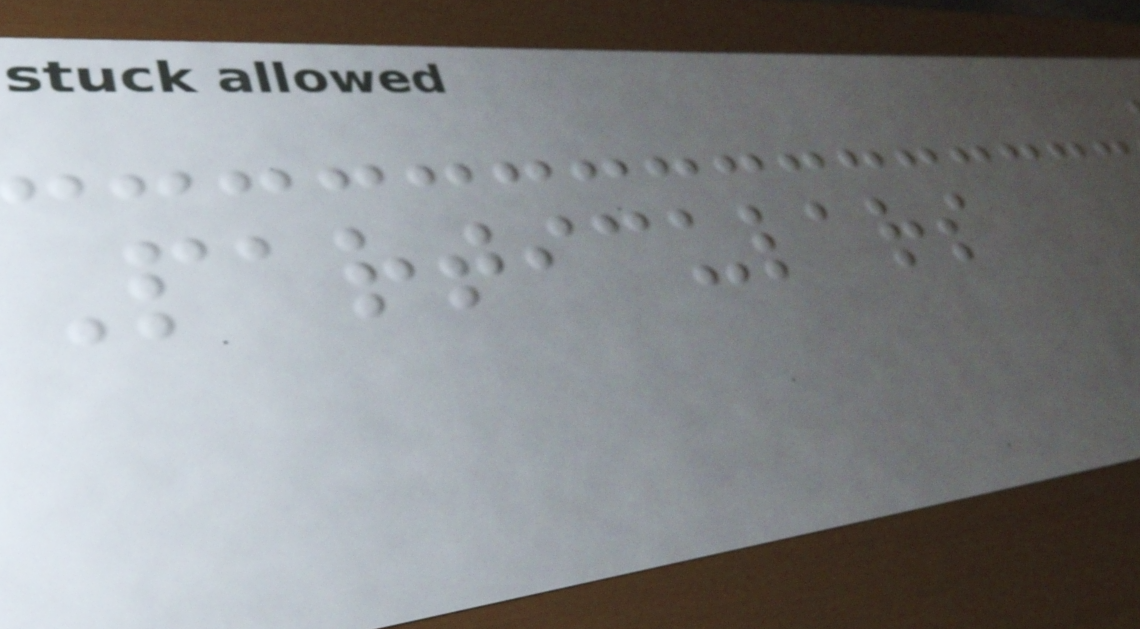Particulars
